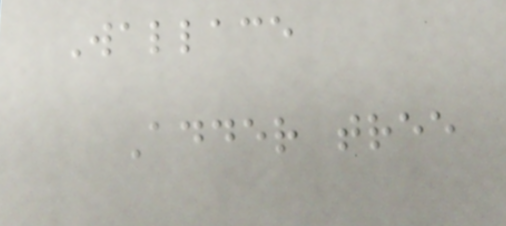Wallace
Adder tree
